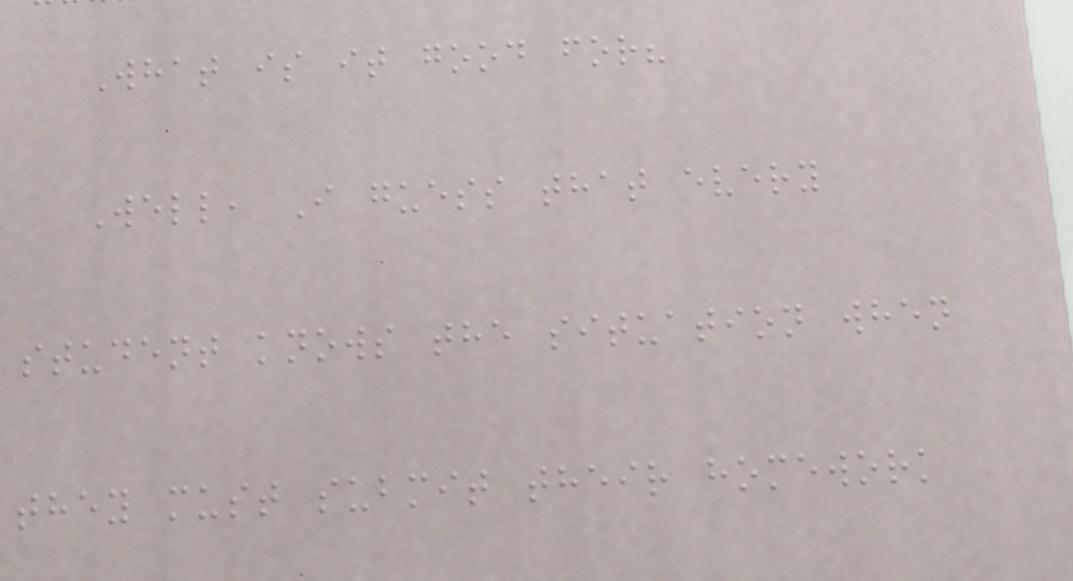What is it good for?
Well, I guess that every
student knows the situation when
they must submit their homework
